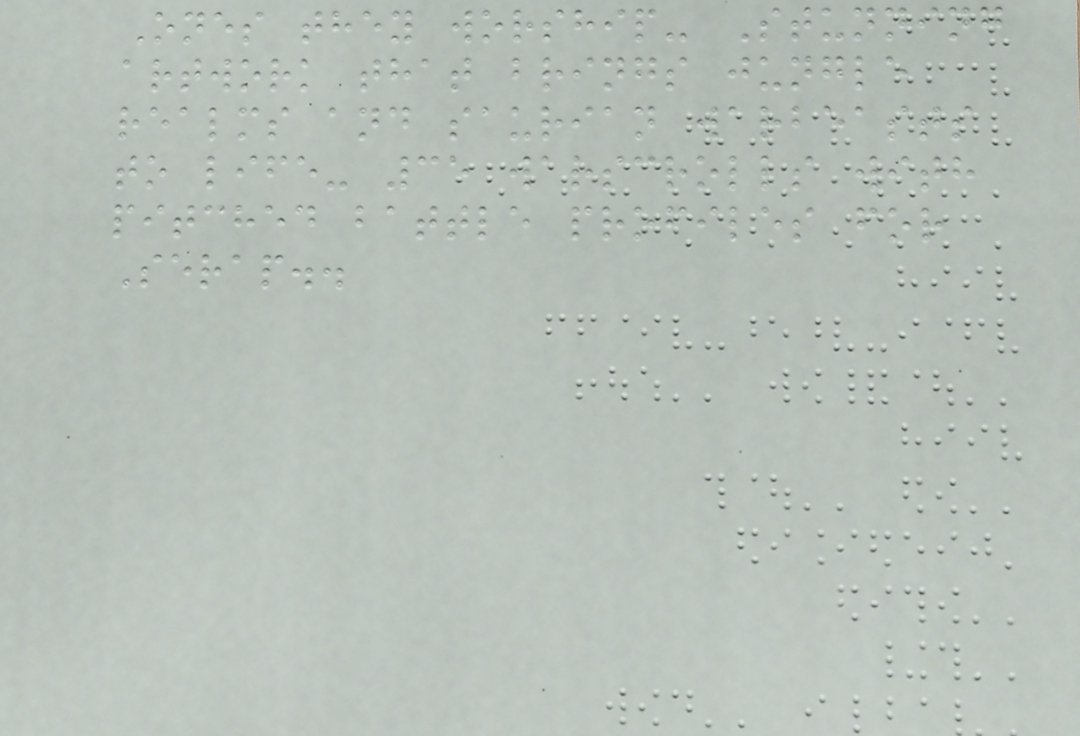Ones they worship- Stunning
artwork that brings jungle
realms and saurian warbeasts
to life- 35 warscrolls with
pitched battle profiles for
Serap..
